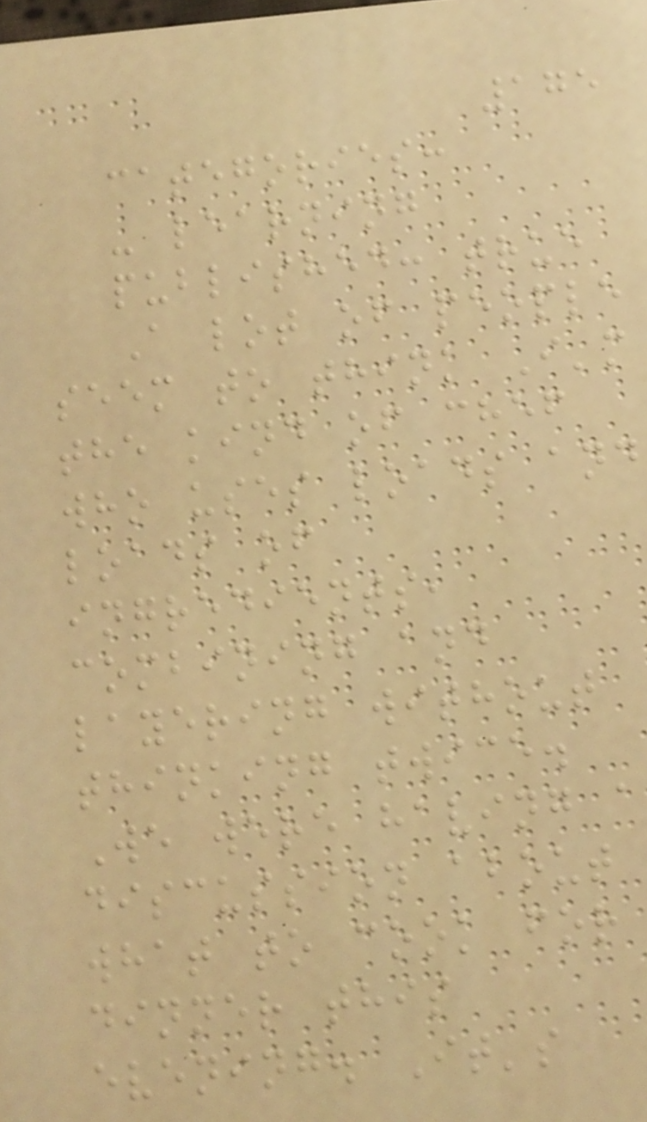175
categories:
- learning
published: true
A lot of people
seem to think I'm
the kind of chef
who uses loads and
loads of
ingredients,
combining and
layering without
thinking twice.
We were having a
discussion about
what to cook for
dinner this
evening. It's
